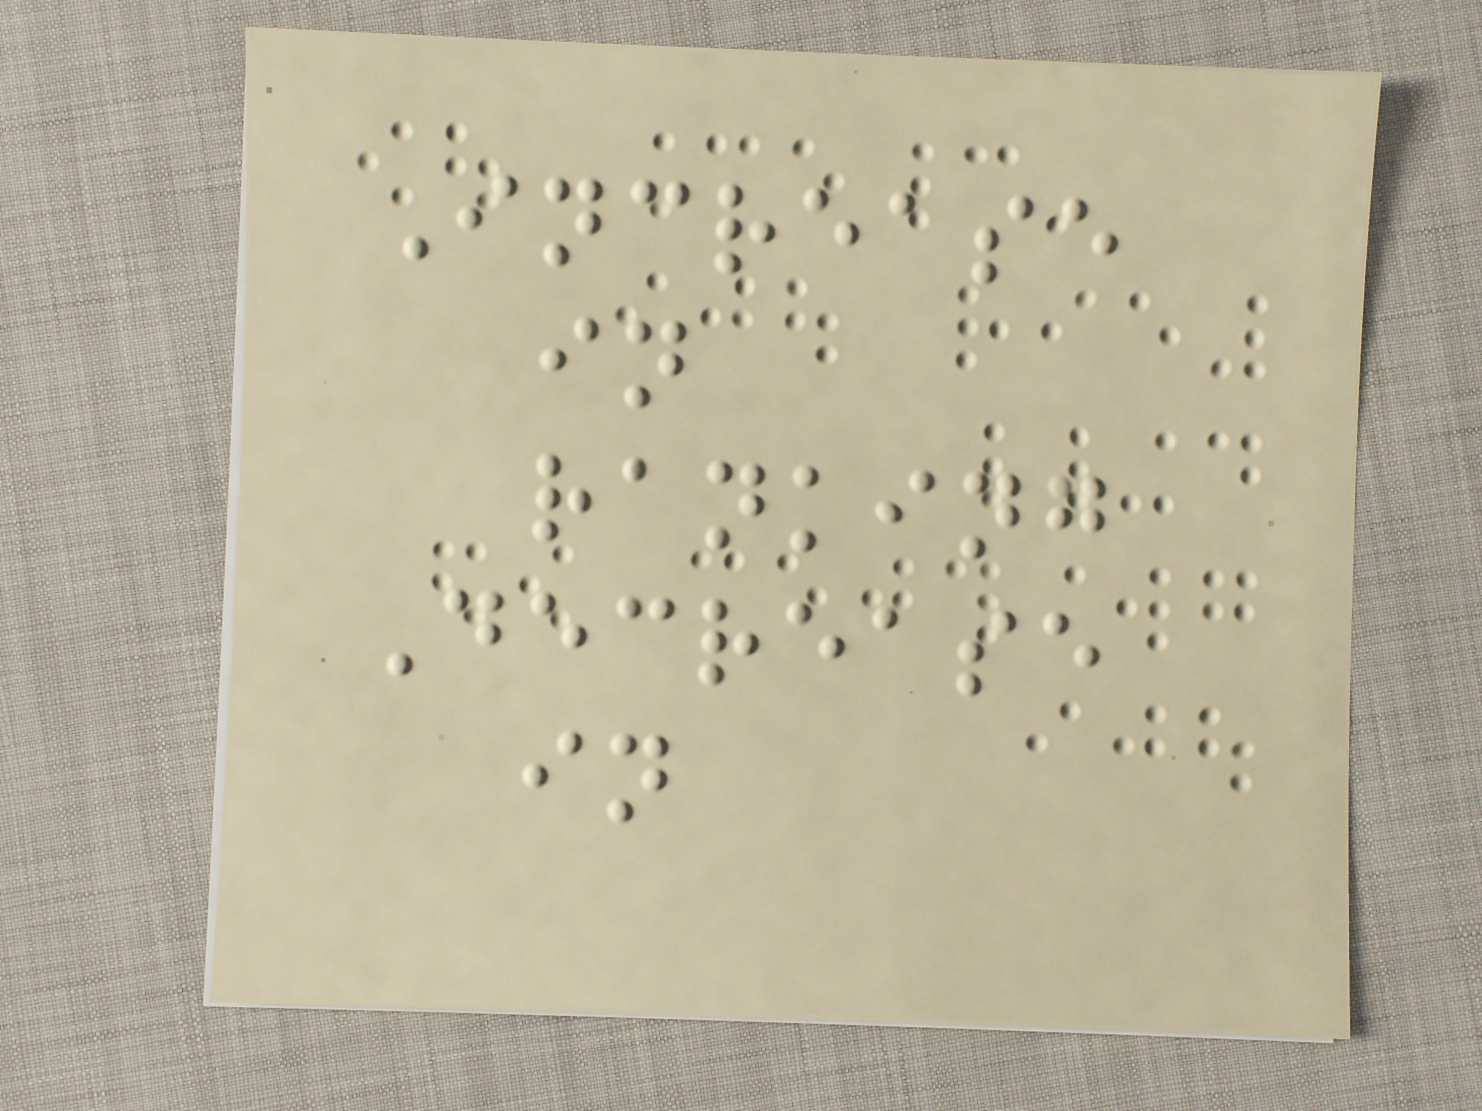Increase
in
ranking
Decrease
in
